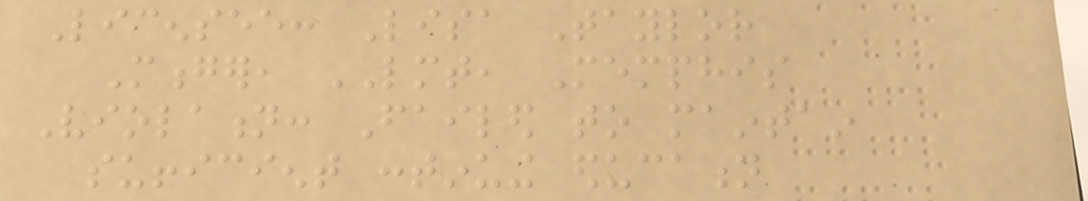Licensee: Lisa Taylor
Monger, LMT, Memphis
Violation: Failed to maintain
sufficient continuing education
